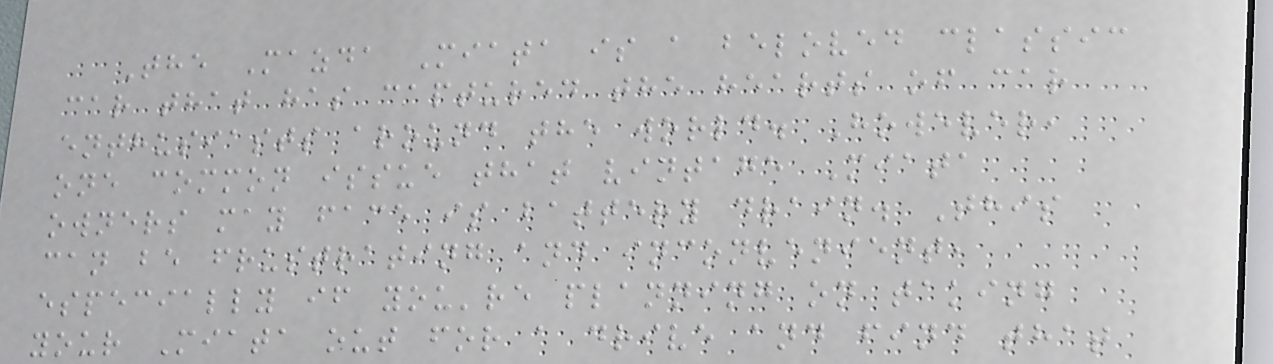The Mazda Miata is a beloved classic
car that has captured the hearts of car
enthusiasts around the world. However,
one common issue that vintage Miata
owners may face is battery drain. This
can be frustrating and inconvenient,
especially if you're planning on taking
your Miata out for a drive and find that
